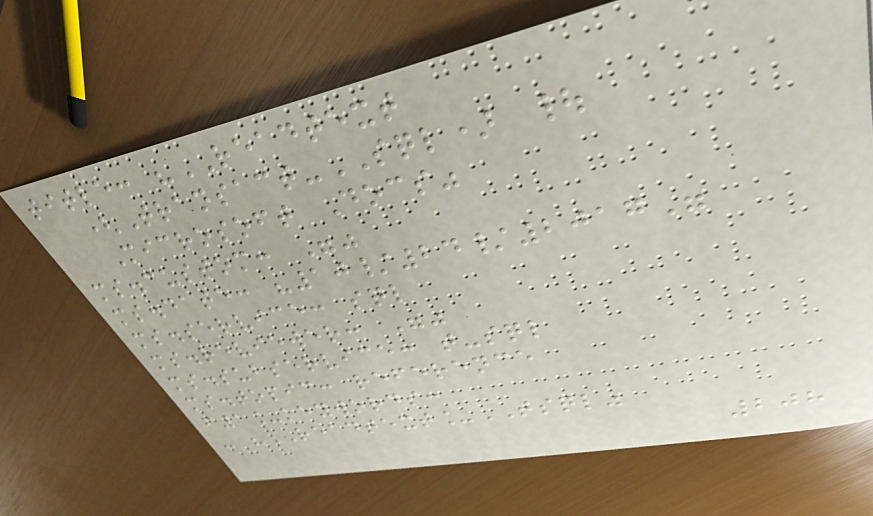title: "READTEXT
(Transact-SQL) |
Microsoft Docs"
ms.custom: ""
ms.date: "10/24/2017"
ms.service: sql
ms.reviewer: ""
ms.subservice: t-sql
ms.topic: reference
f1_keywords:
- "READTEXT_TSQL"
208
